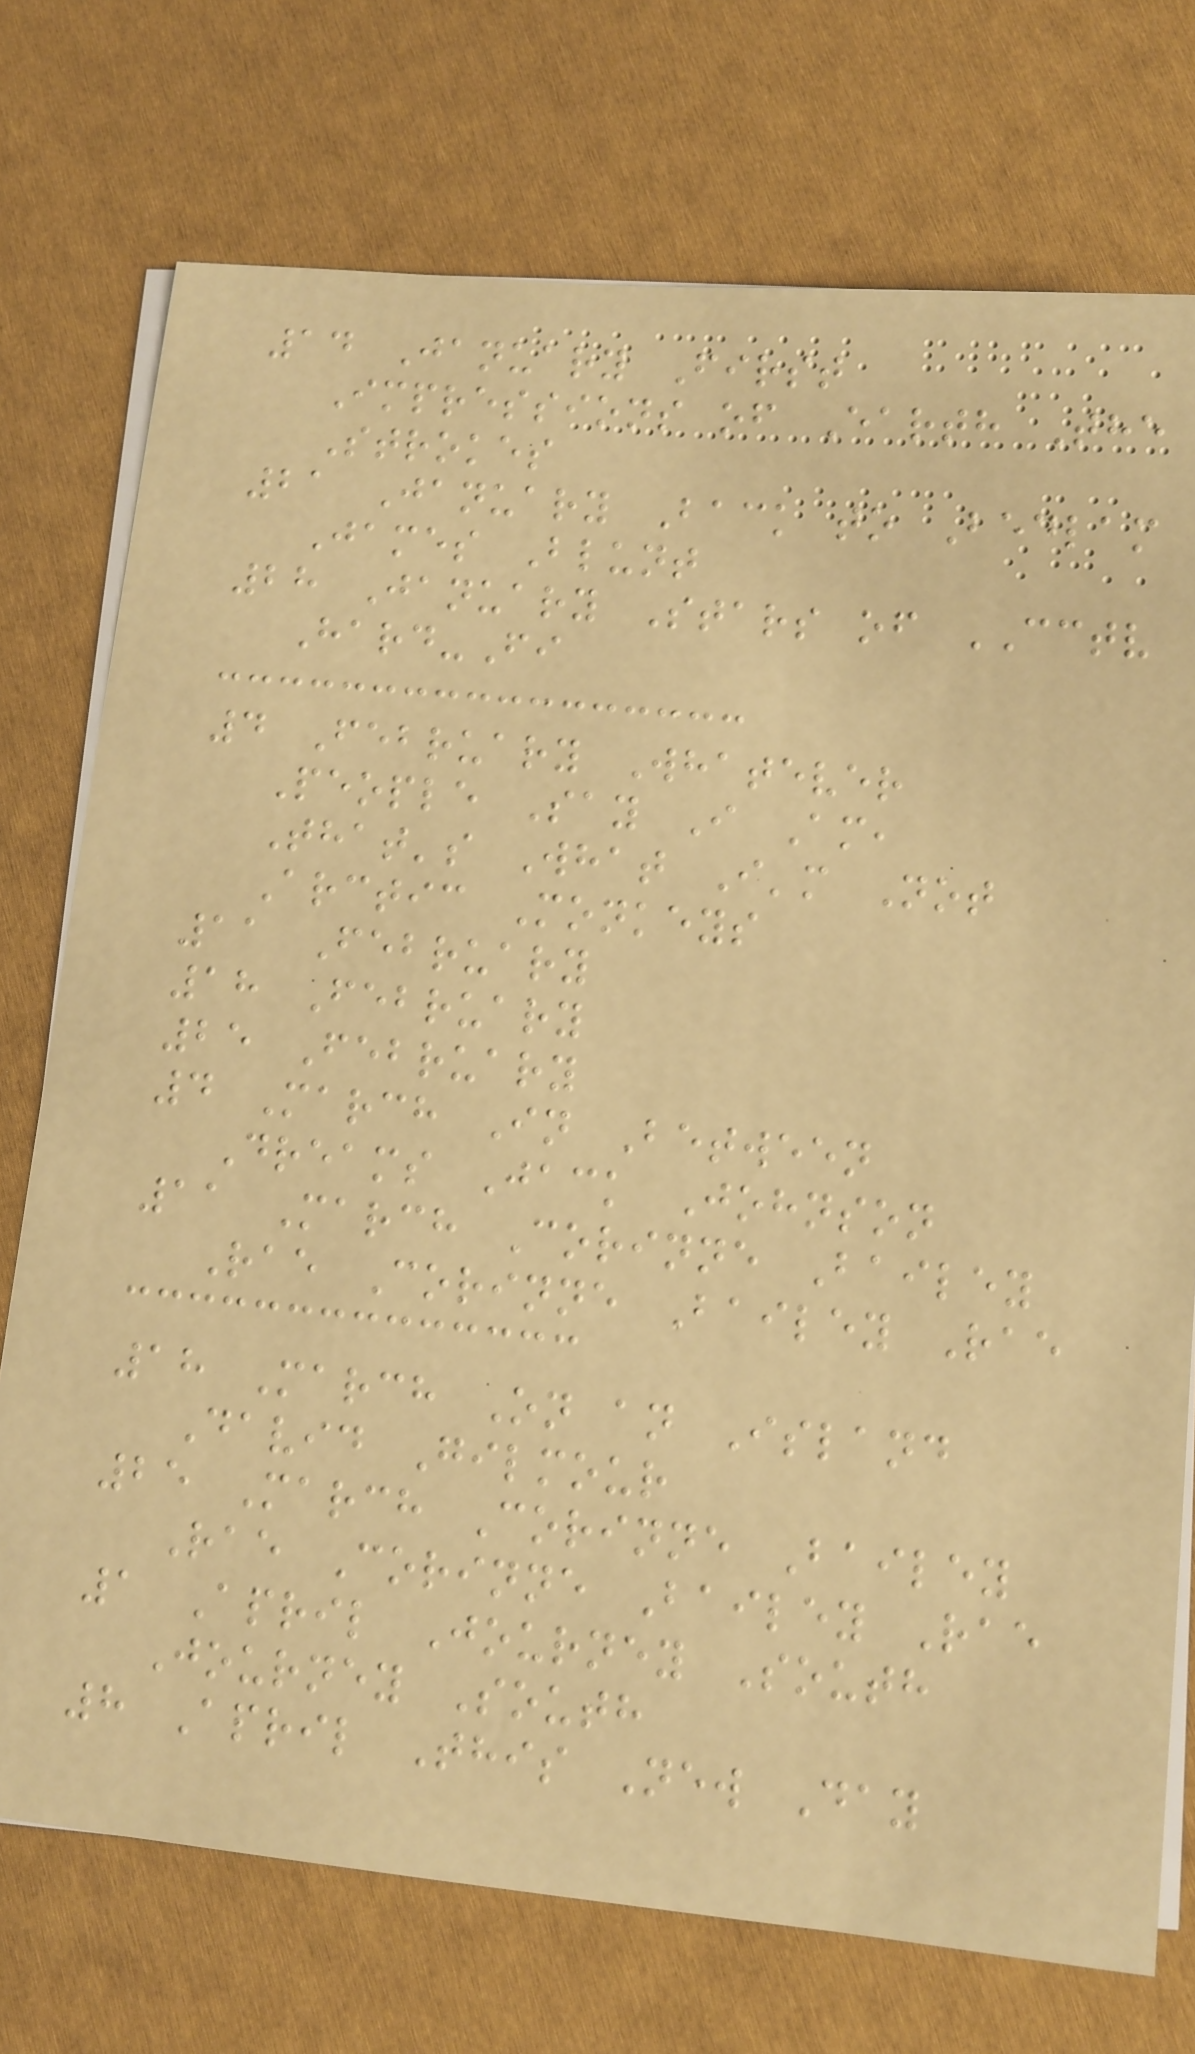14 January First
Impressions of Earth The
Strokes
21 January Back to Bedlam
James Blunt
28 January Stars of CCTV
Hard-Fi
4 February Whatever
People Say I Am,
That's What I'm Not
Arctic Monkeys
11 February
18 February
25 February
4 March In Between
Dreams Jack Johnson
11 March Corinne Bailey
Rae Corinne Bailey Rae
18 March On an Island
David Gilmour
25 March Corinne Bailey
Rae Corinne Bailey Rae
1 April Journey South
Journey South
8 April This New Day
